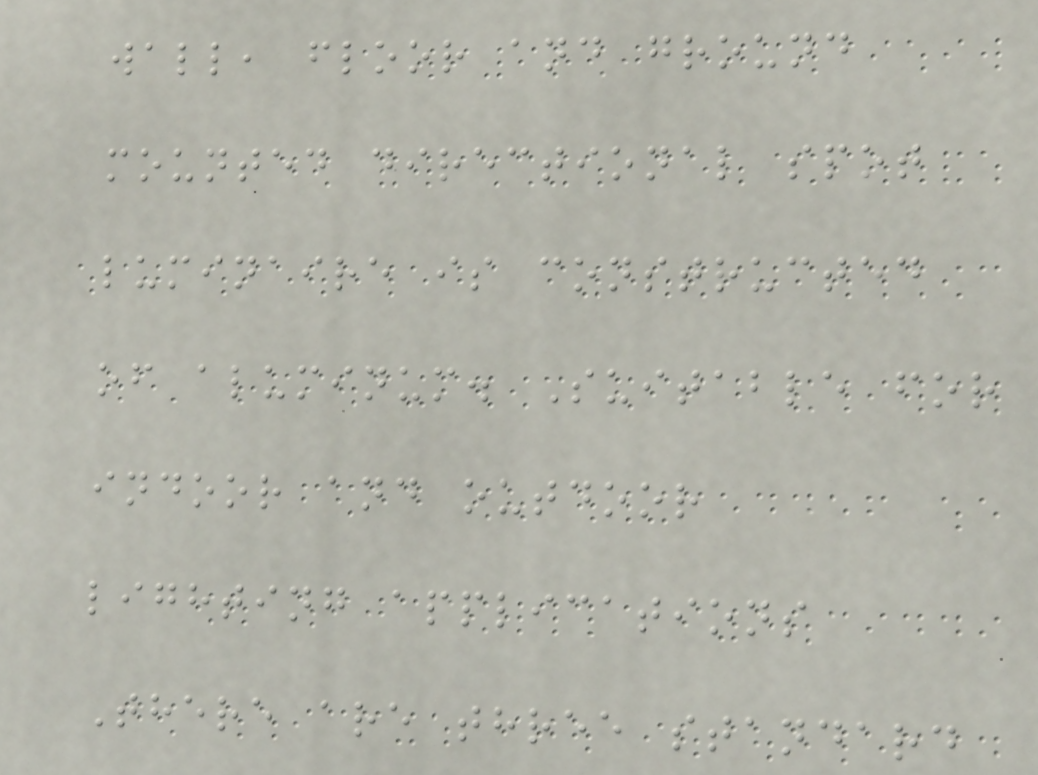wall, floor and ground
mounted directional spot
luminaire is constructed
of aluminum. Suitable for
indoor and outdoor
lighting applications
There are three standard
